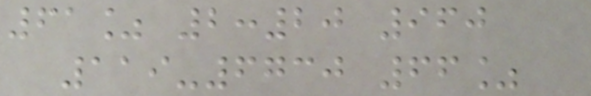61% 2:20 960
119-6730 66%
